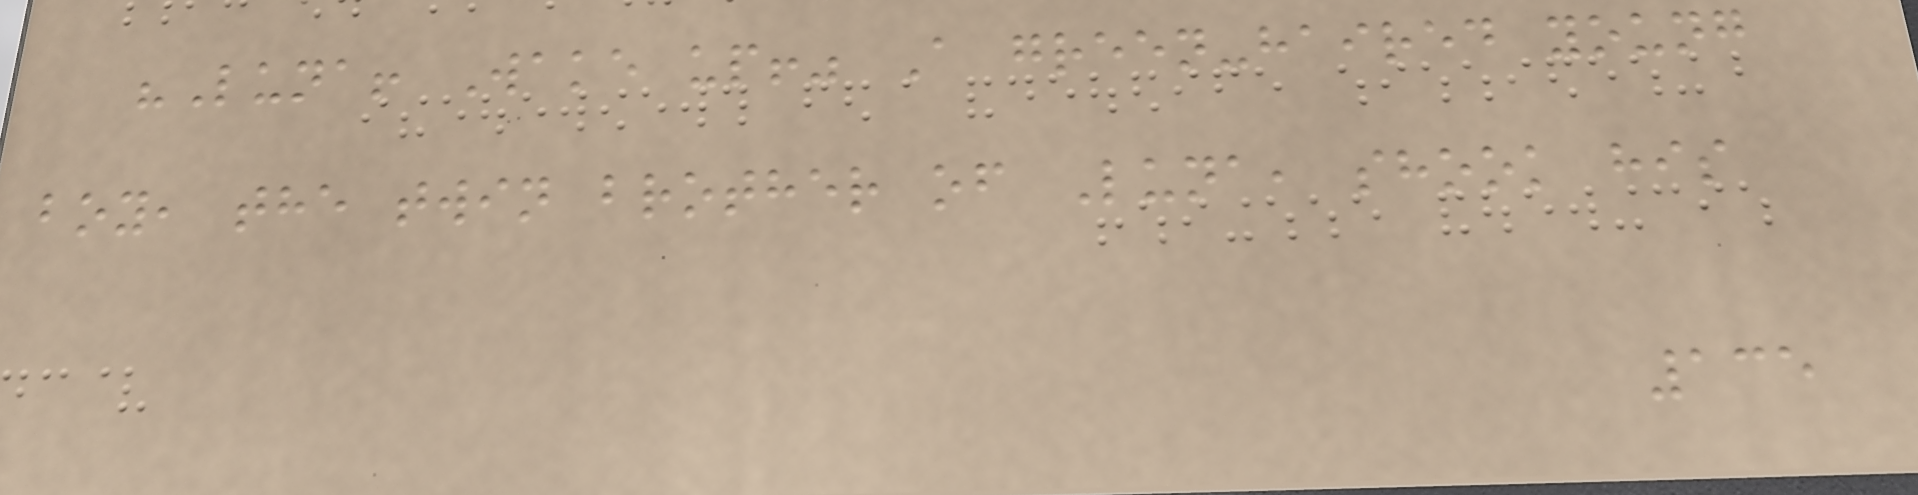"Luna! Wake up!" A green-haired young
boy, the twin brother of Luna, shook his
135
